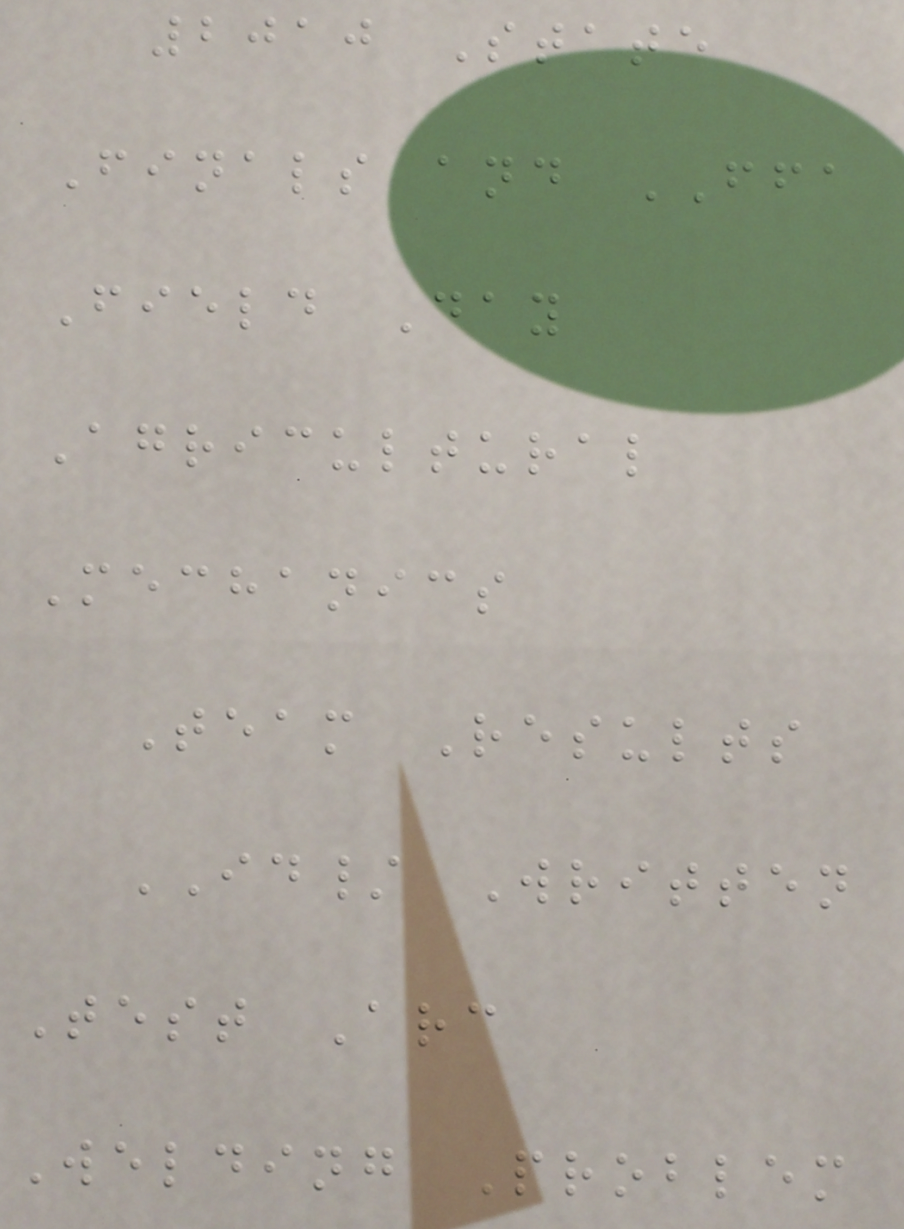2010 State
Finals and FFA
Field Day
Agricultural
Mechanics
Team Results
ID/ Written
Test Arc
Welding Problem
